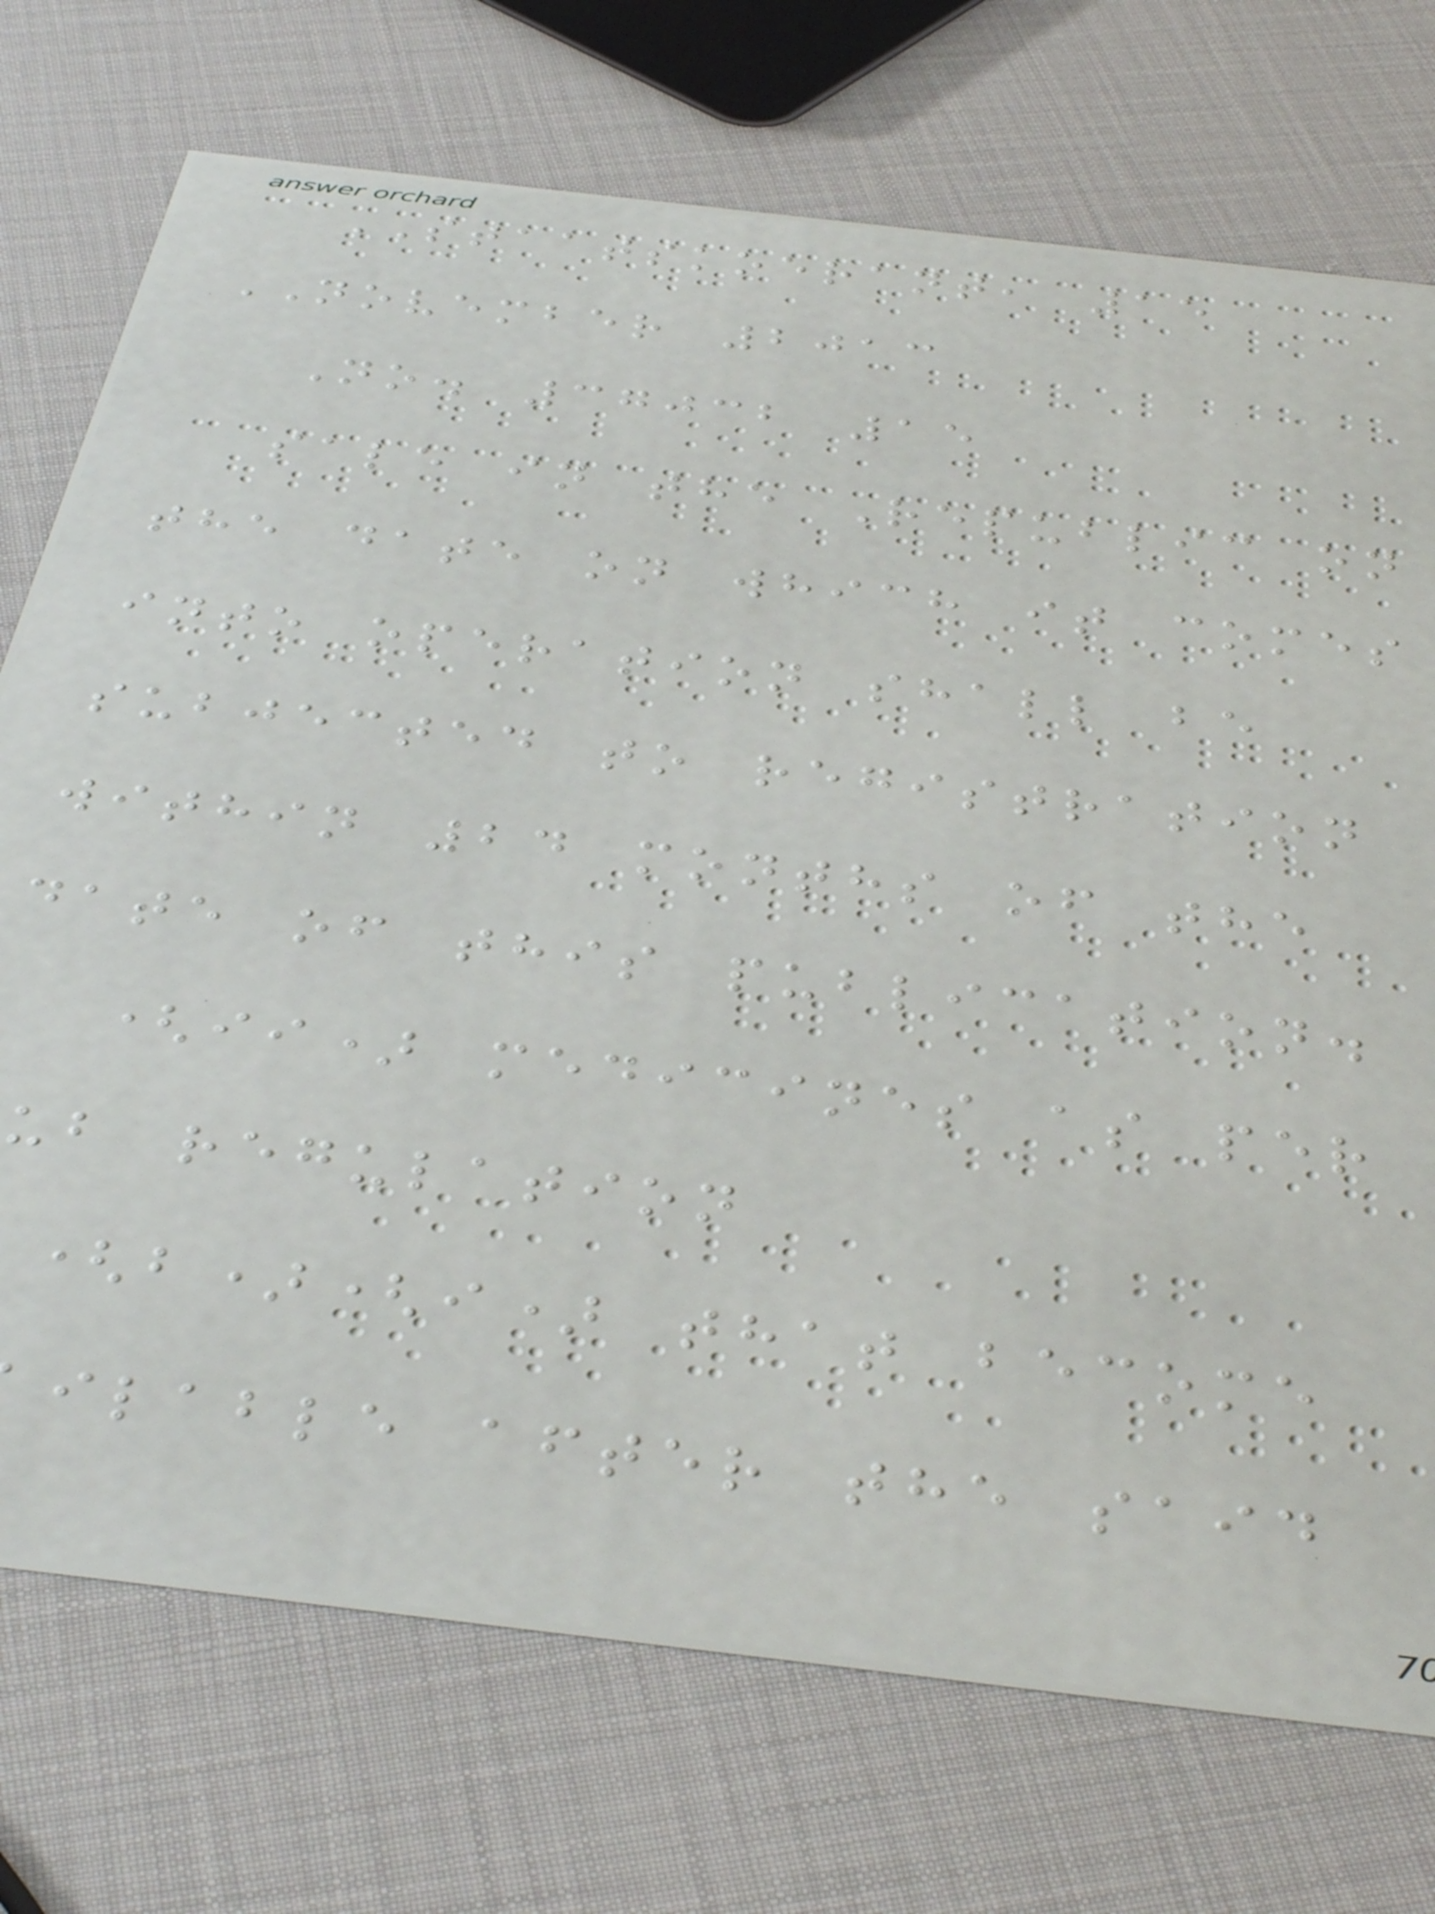STAATSKOERANT, 15
NOVEMBER 2013
No. 37032 15
sale in the Republic on
the date on which it comes
into operation shall be
subjected to registration
within 24 months of the
date of this publication.
(ii) medicines as per
ub regulation
(b)(i) that become
ilable after the said
